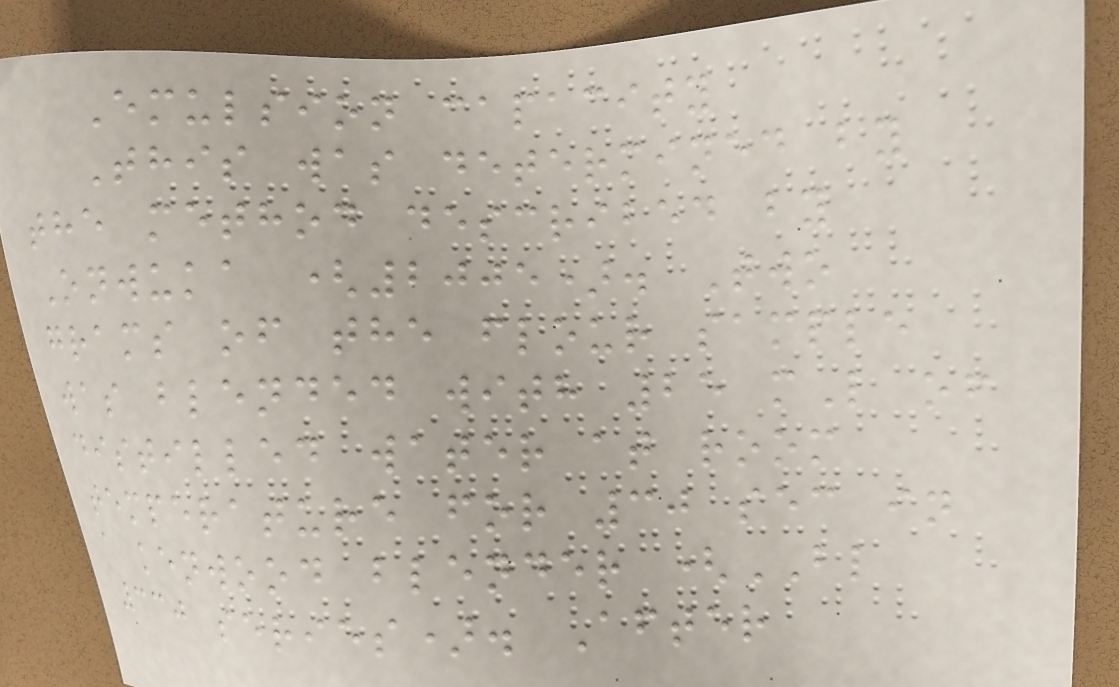Emulsion capacity
This was determined by
the method described by
Onwuka (2005). Two
grams of the flour sample
was blended with 25 mL of
distilled water at room
temperature for 30 sec in
a kenwood blender (BL
330 series). After
